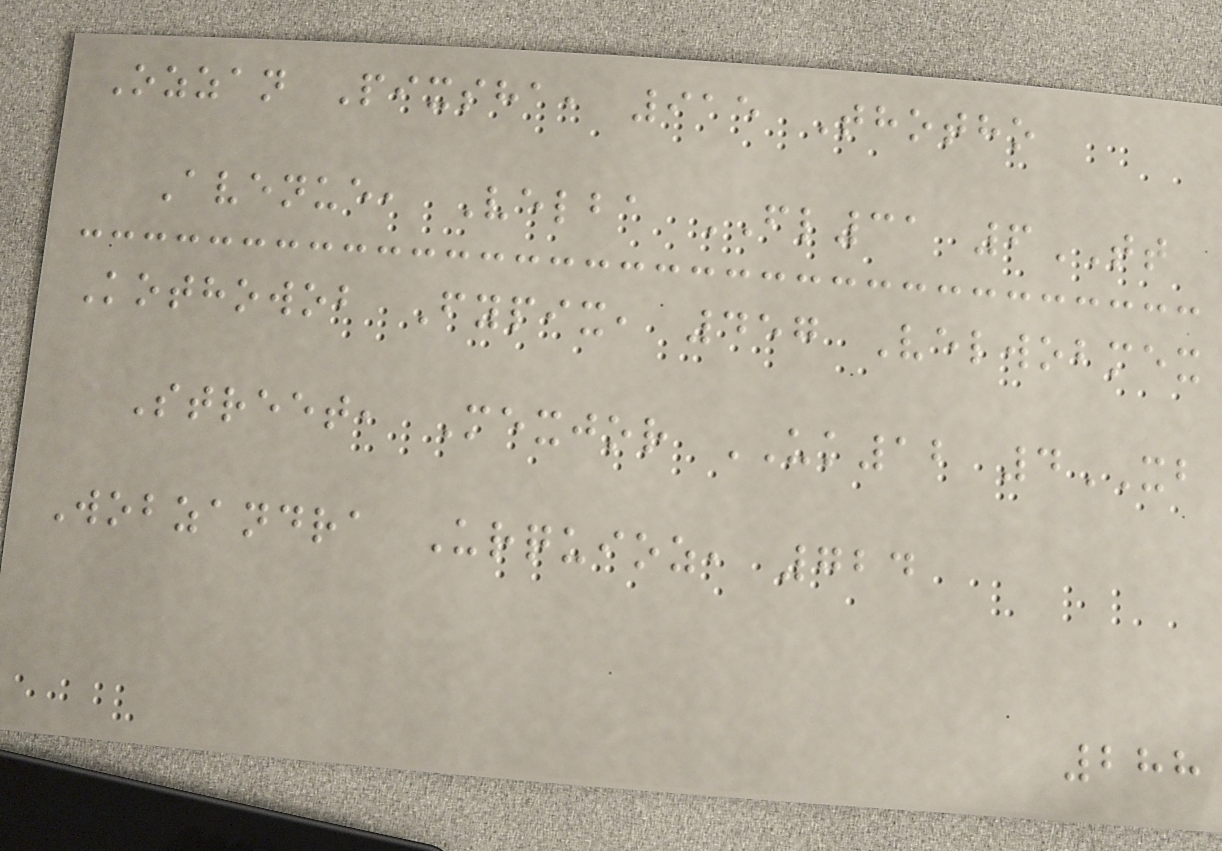Ozzan Pixsha, 915 Thotho
Avenue, Velba FL31 6TT
Kothowob Fypix, 457 Velwobmex
Street, Mexjor UK12 4XB
Wobzandra Urquioz, 724
288
